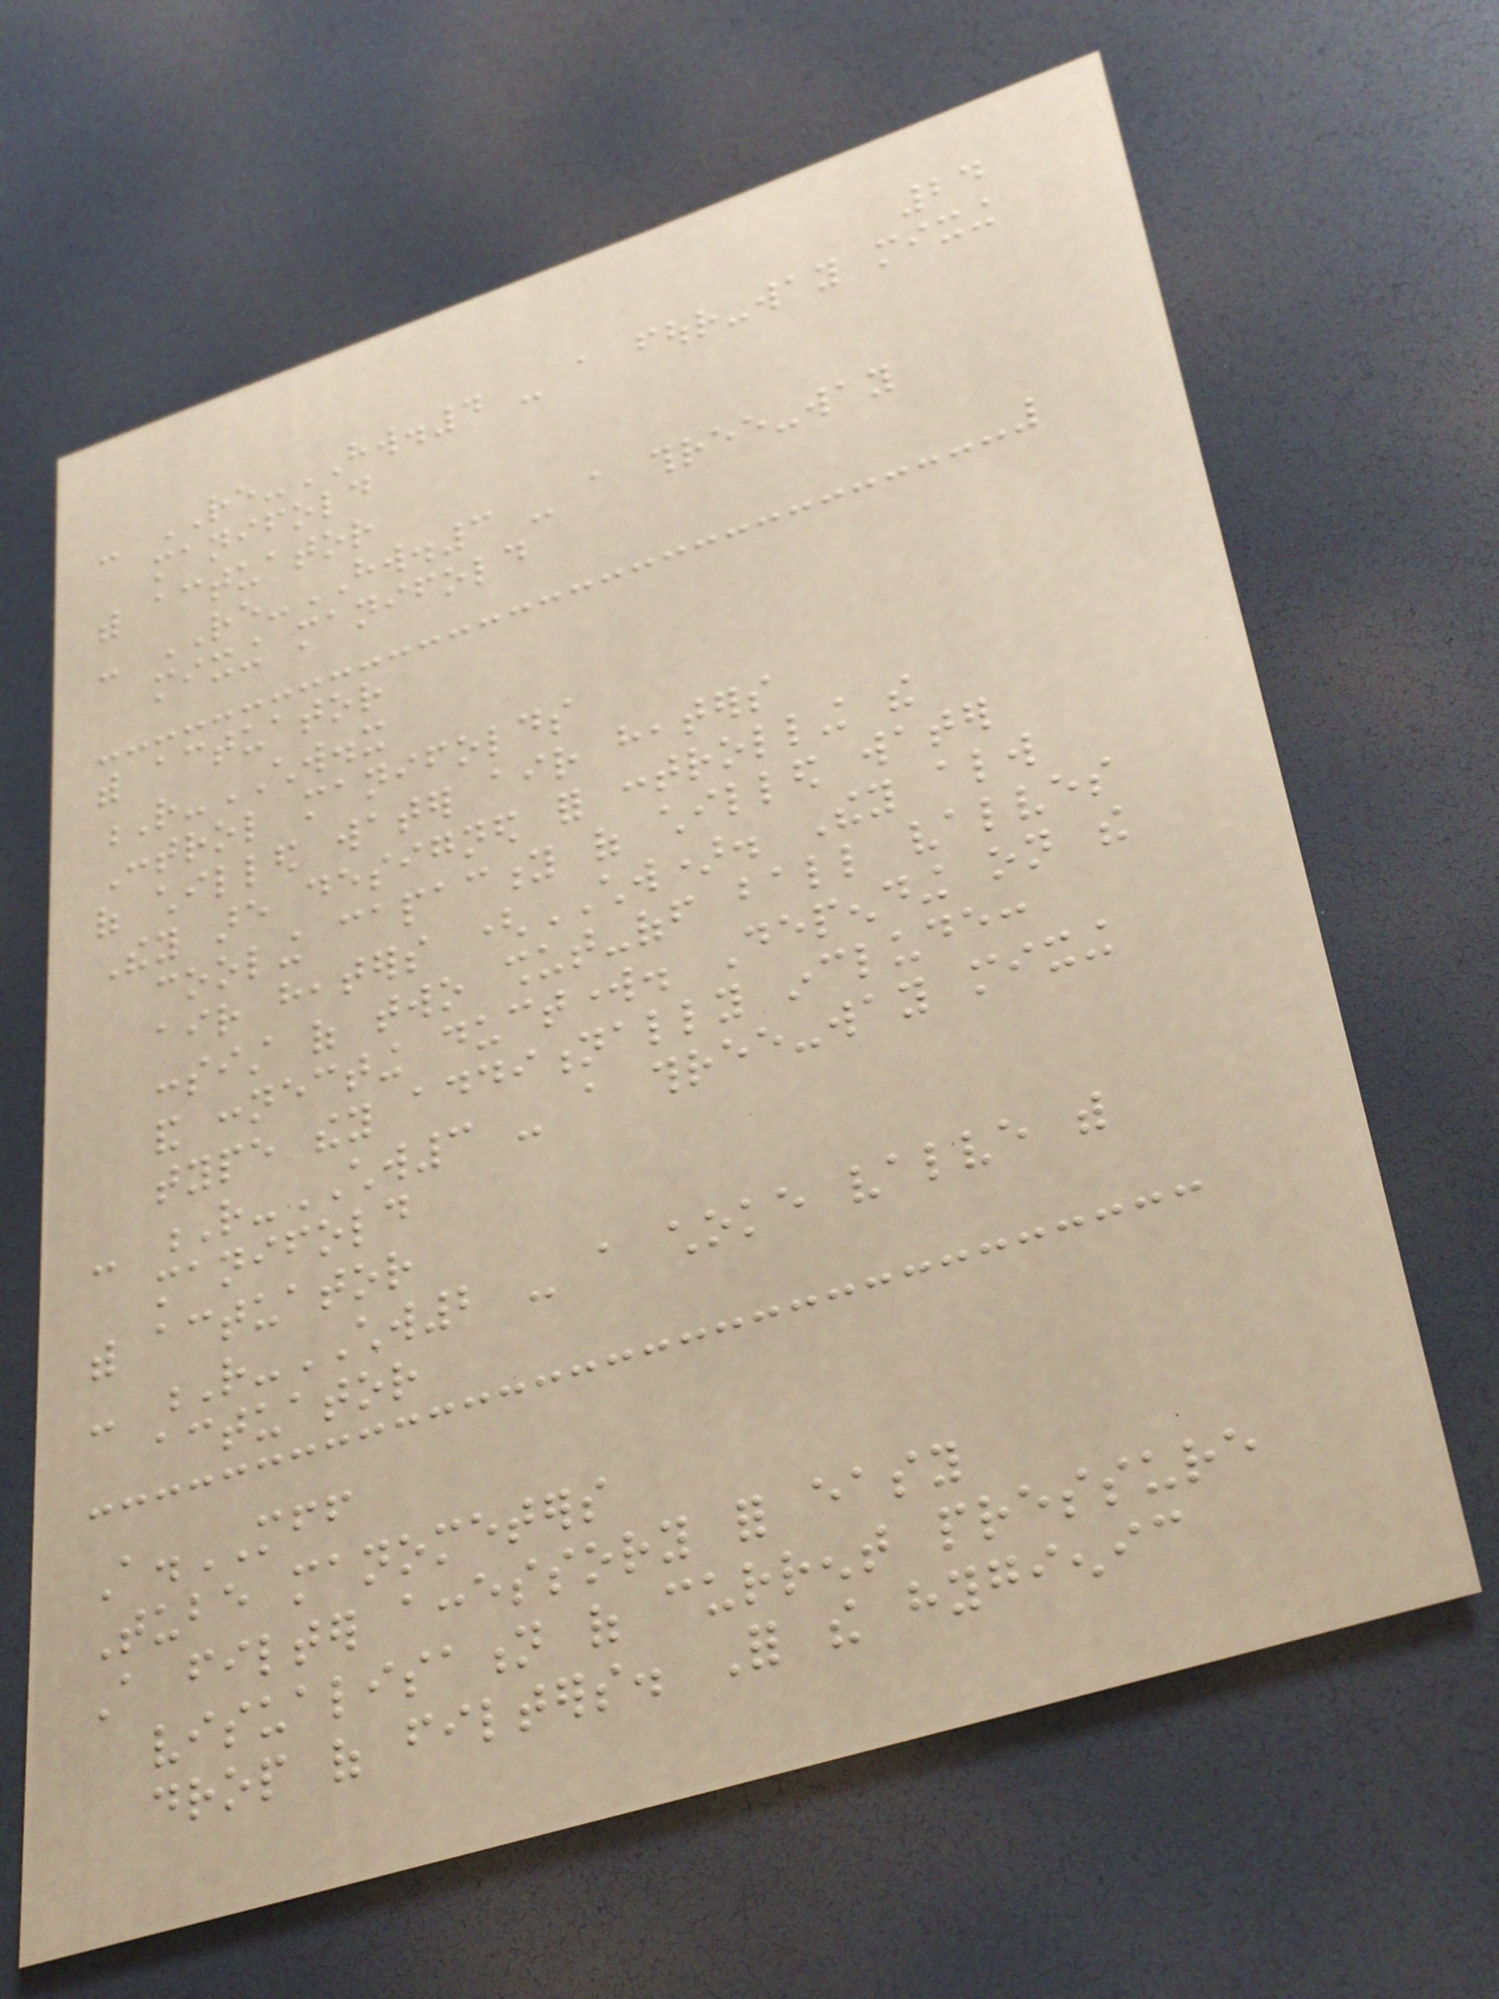24
- RE-HW.4 - a four-way mixing
manifold
with actuator
- RE-HW.3 - a three-way
mixing manifold
with actuator
R-CHW.x
Control manifolds
of chilled water air heaters
They are designed for controlling the
cooling capacity of chilled water
air heaters (CHW). They always
consist of two shut-off ball valves
and connecting ductwork. Depending on the
type they additionally include:
- R-CHW3 - a three-way mixing
manifold
with actuator
- R-CHW2 - a choke valve with
actuator
A.MFF
Tube manometers
A filter accessory for easy
visualisation of current pressure
drop of filters. For the hygienic
